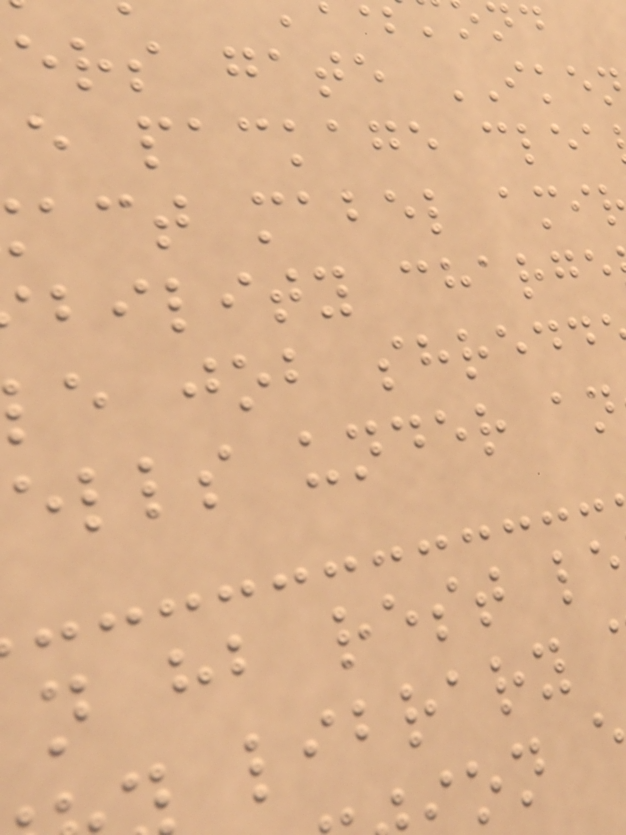ers gate IKE
e package clea
act mabel ami
bility charge
e job shredd
ells under an
n hb rest le
library
